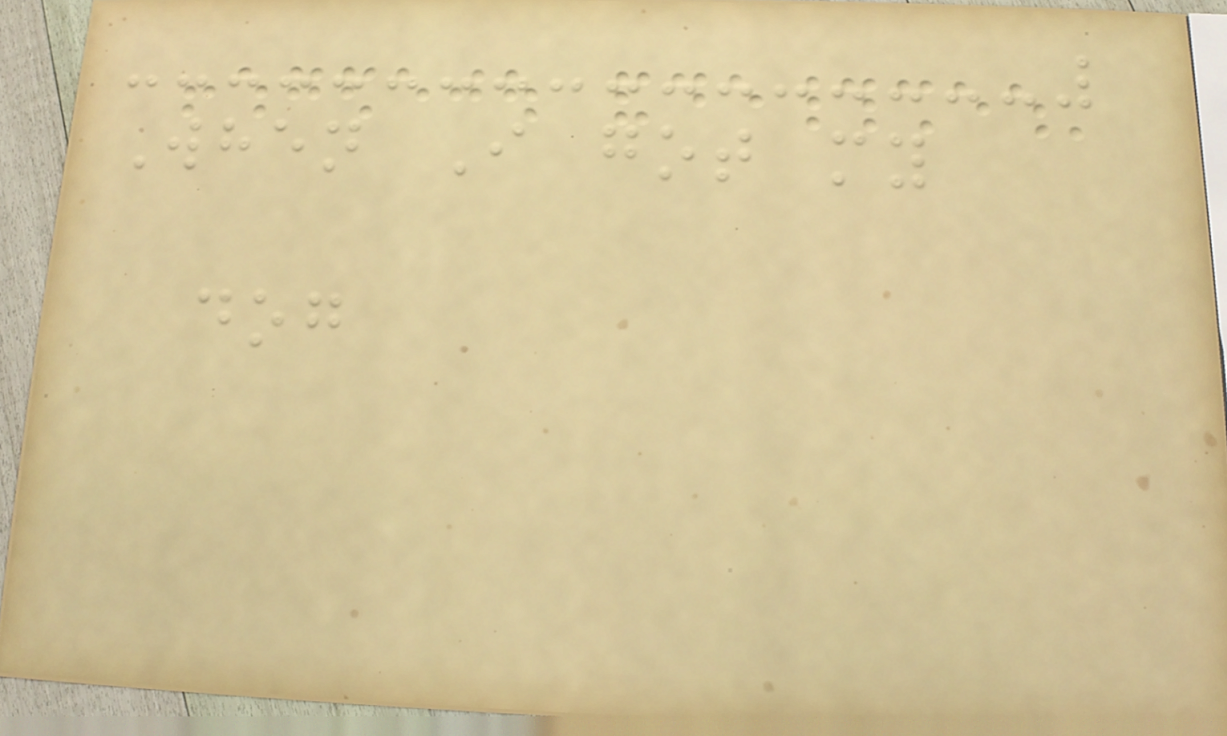When I got my
dog
